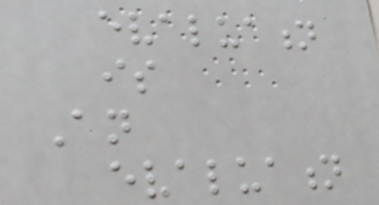evaluation
is
An
evaluation
